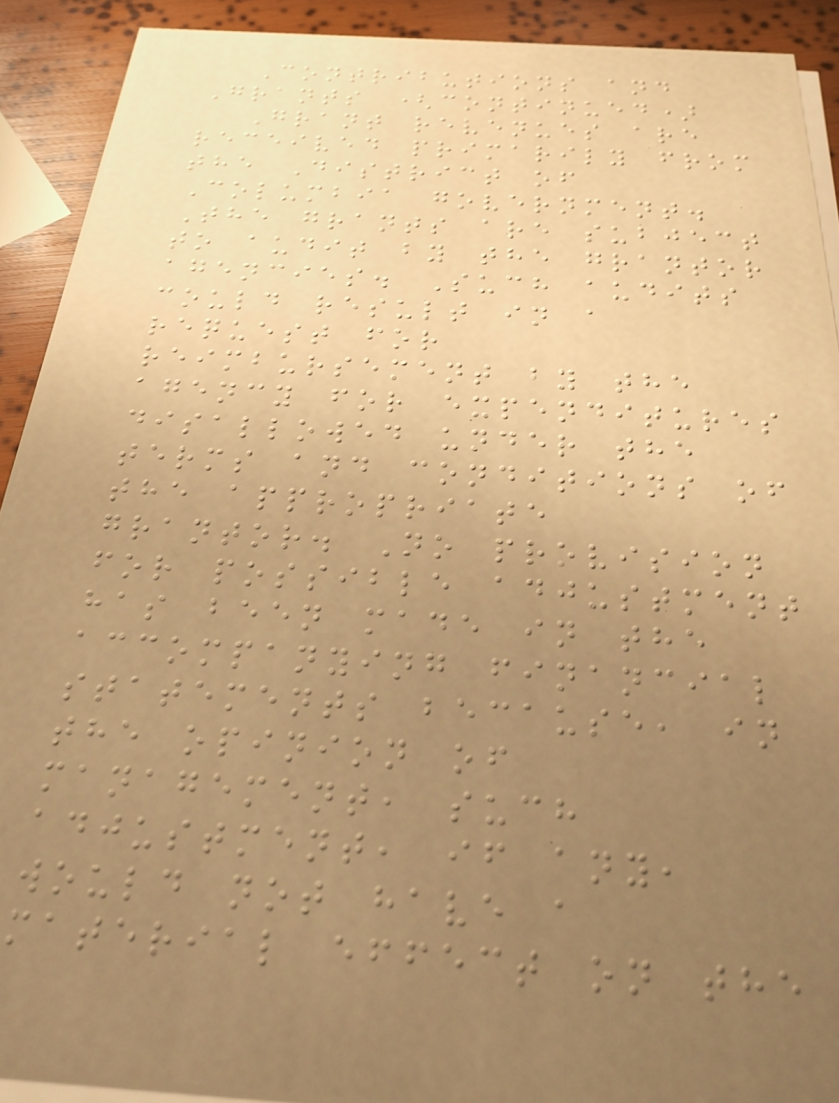Contributions and
Grants (continued)
Grant revenues are
received primarily from
the District of
Columbia government.
The grants are subject
to audit by the grantor
agencies. Such audits
could result in a
request for
reimbursement by the
agency for expenditures
disallowed under the
terms and conditions of
the appropriate
grantor. No provision
for possible adjustment
has been made in the
accompanying financial
statements because, in
the opinion of
management, such
adjustment, if any,
would not have a
material effect on the
